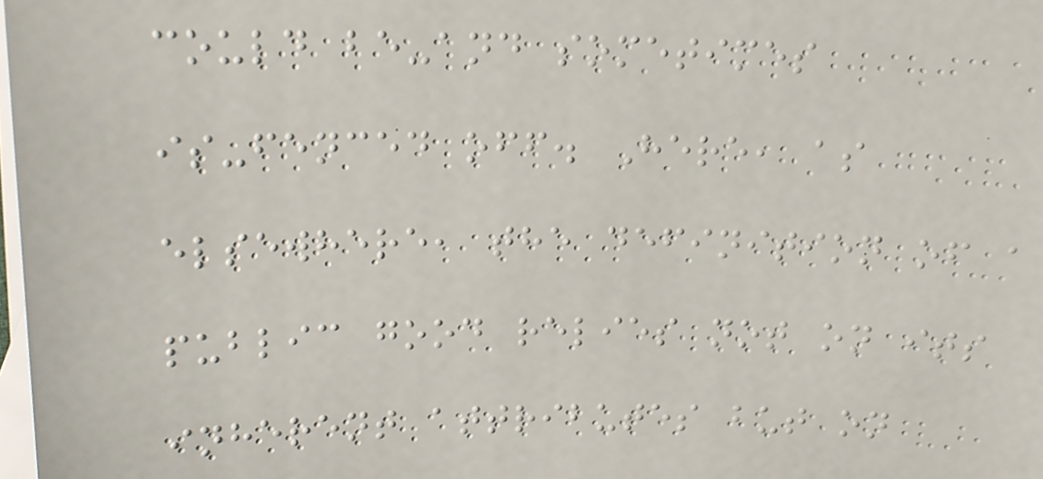could be-and sometimes
is-fenced off. Here, as
elsewhere, the definition of a
public good relies not on its
inherent attributes but on
